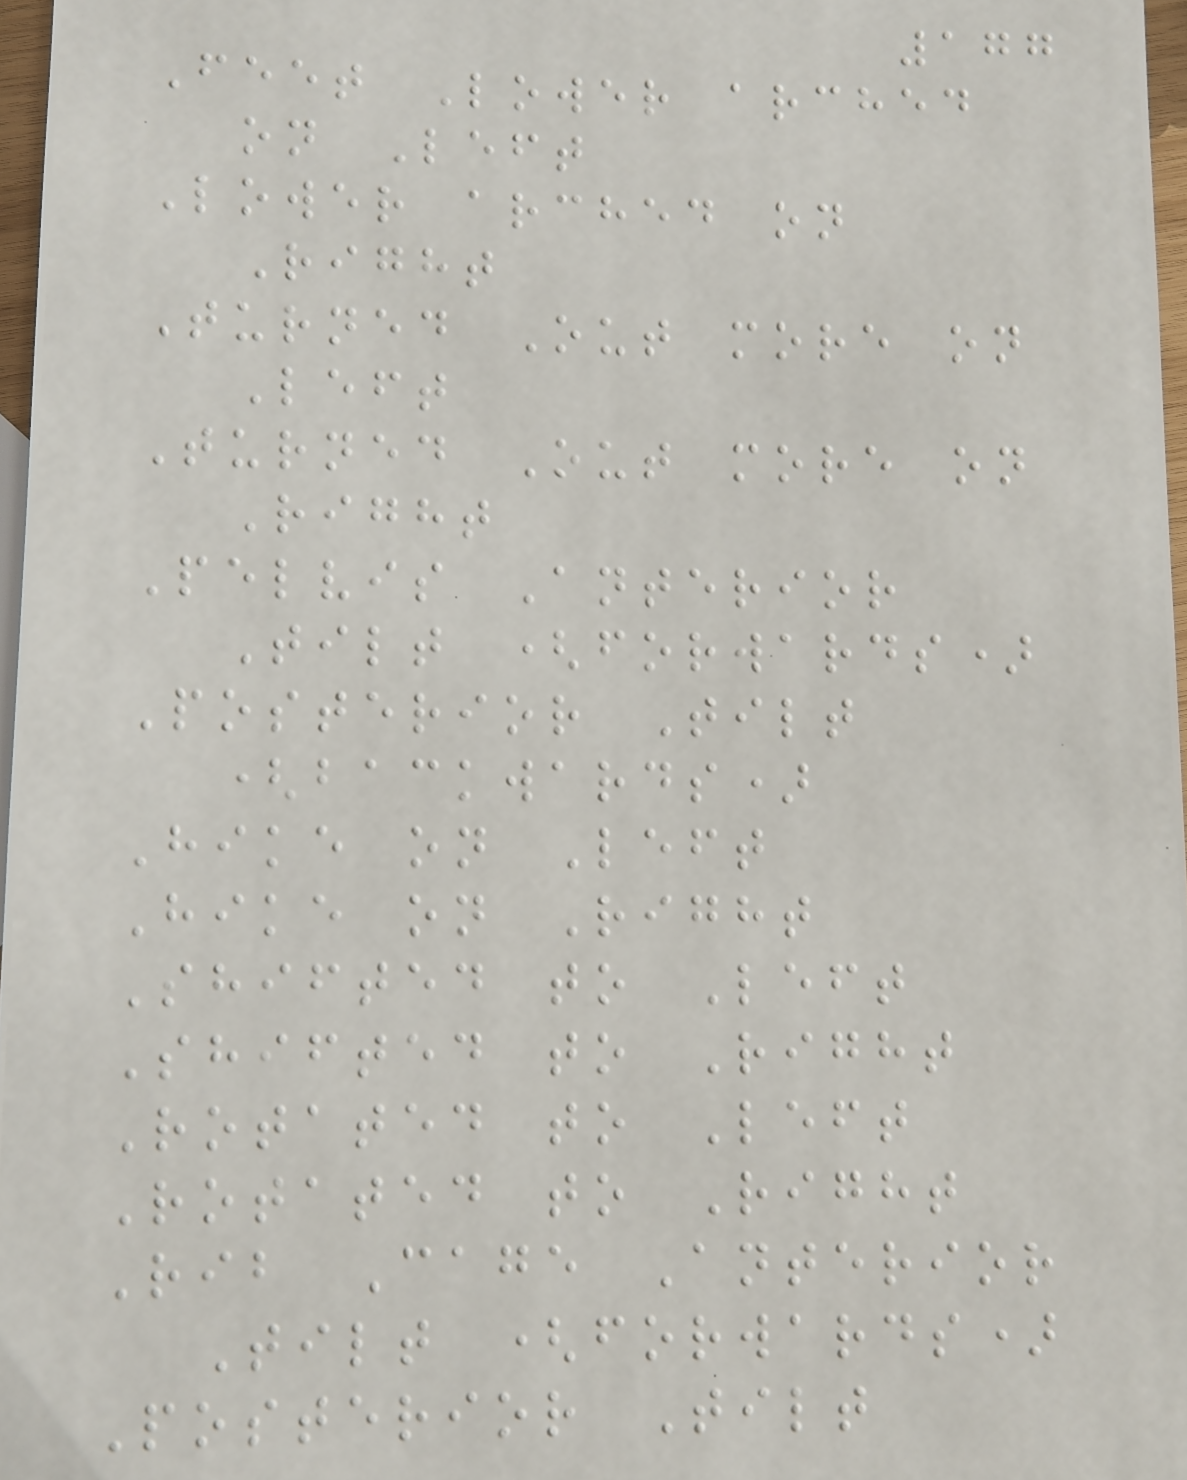177
Feet Lower arched
on Left
Lower arched on
Right
Turned Out more on
Left
Turned Out more on
Right
Pelvis Anterior
Tilt (forwards)
Posterior Tilt
(backwards)
Hike on Left
Hike on Right
Shifted to Left
Shifted to Right
Rotated to Left
Rotated to Right
Rib Cage Anterior
Tilt (forwards)
Posterior Tilt
